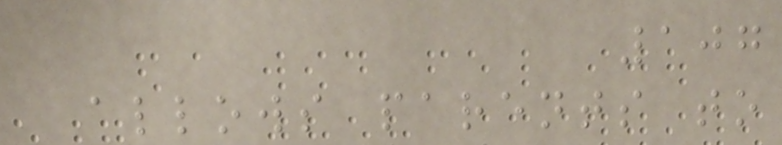107
allows parents to
